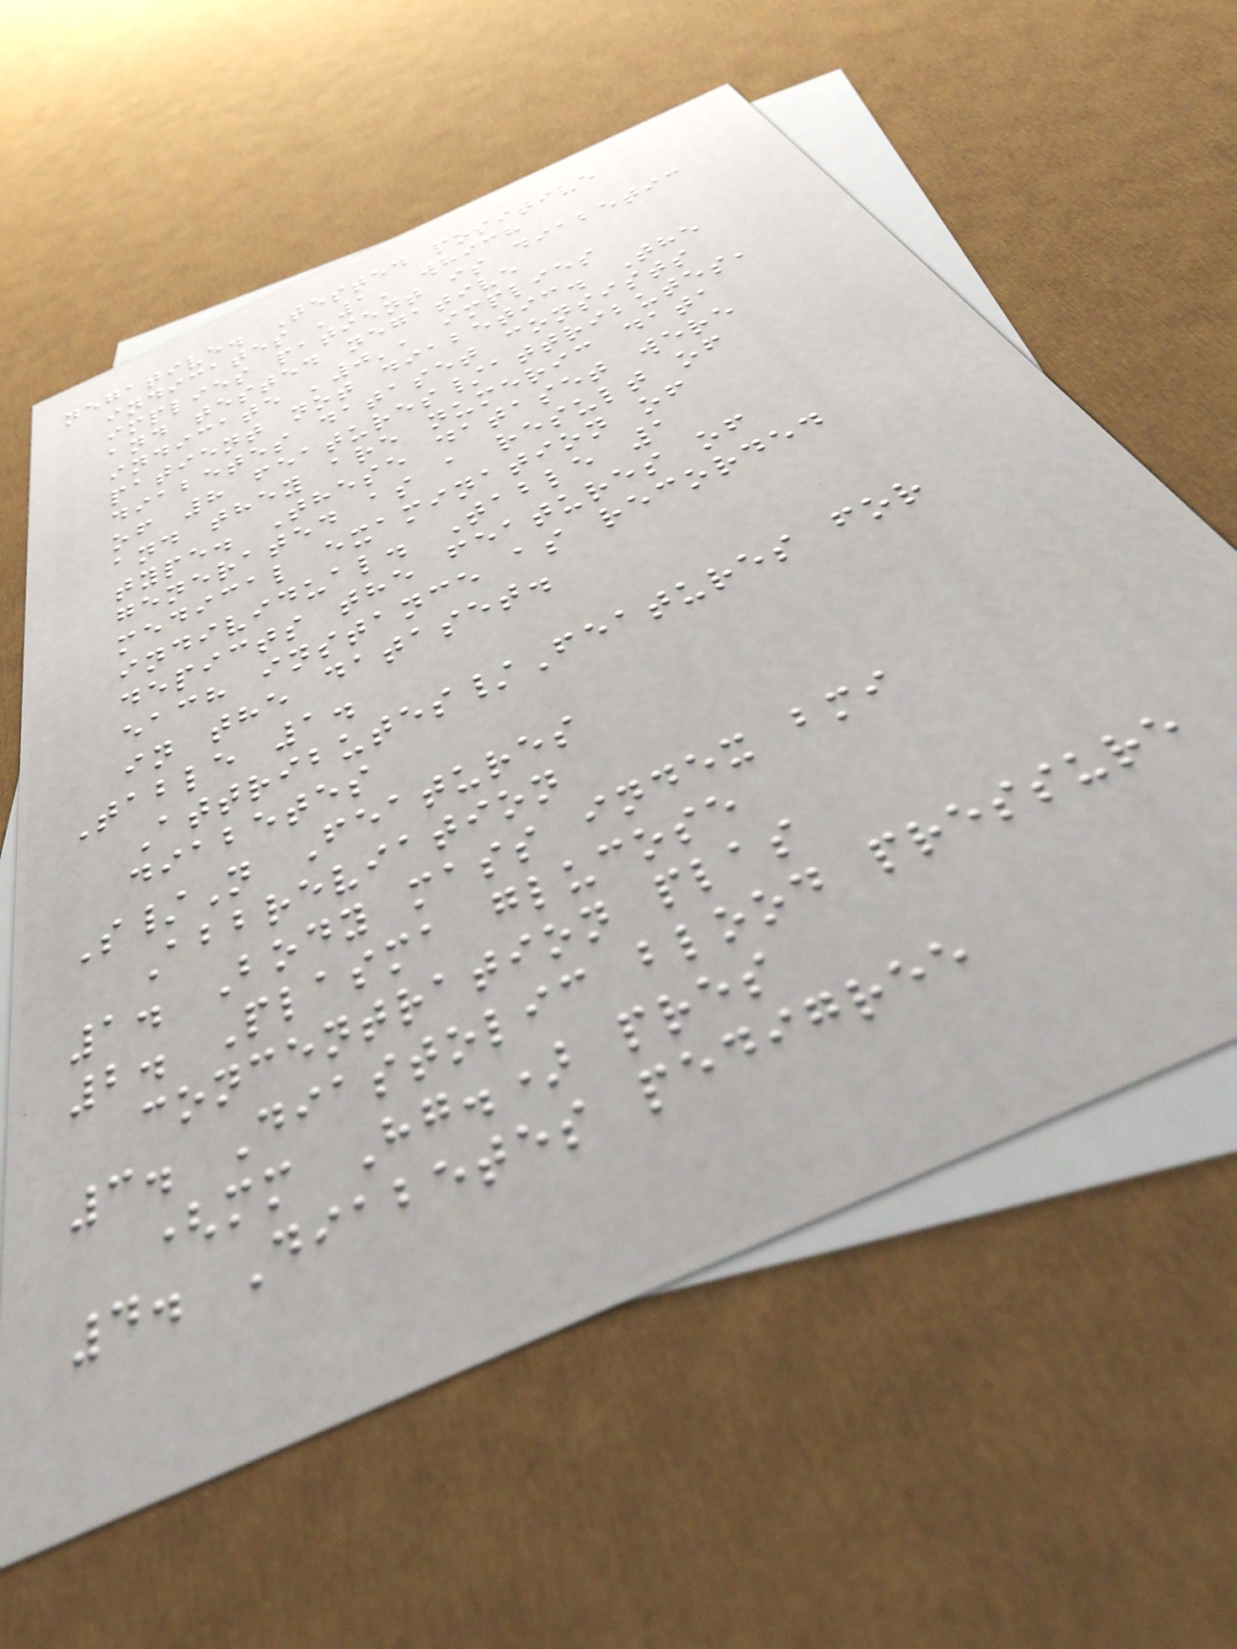negative. Tested positive
indicates '1' which
implies patient is diabetic
and tested negative
indicate '0', implies
patient not diabetic. The
diabetes dataset consists
of 8 features/attributes,
and they are numeric data
type. These dataset were
generated as a result of
medical examination of
individual. Table 1
depicts the features of
each instance as recorded
in the dataset.
Table 1.
Attributes/Features for
diabetes
S/N Features
Abbreviation
1. Body mass index bmi
2. Plasma glucose
concentration plas
3. Diastolic blood pressure
(mm Hg.) pres
4. Diabetes pedigree
